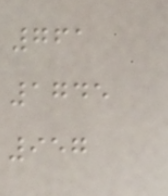761
1745
957
